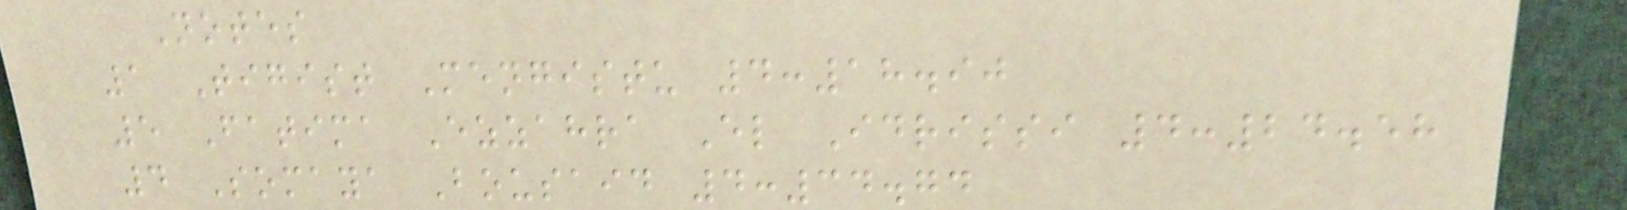Notes
1 Tigist Mengistu 4:18.90
5 Fatima Ezzahra El Idrissi 4:24.58
4 Somaya Bousaid 4:34.74
